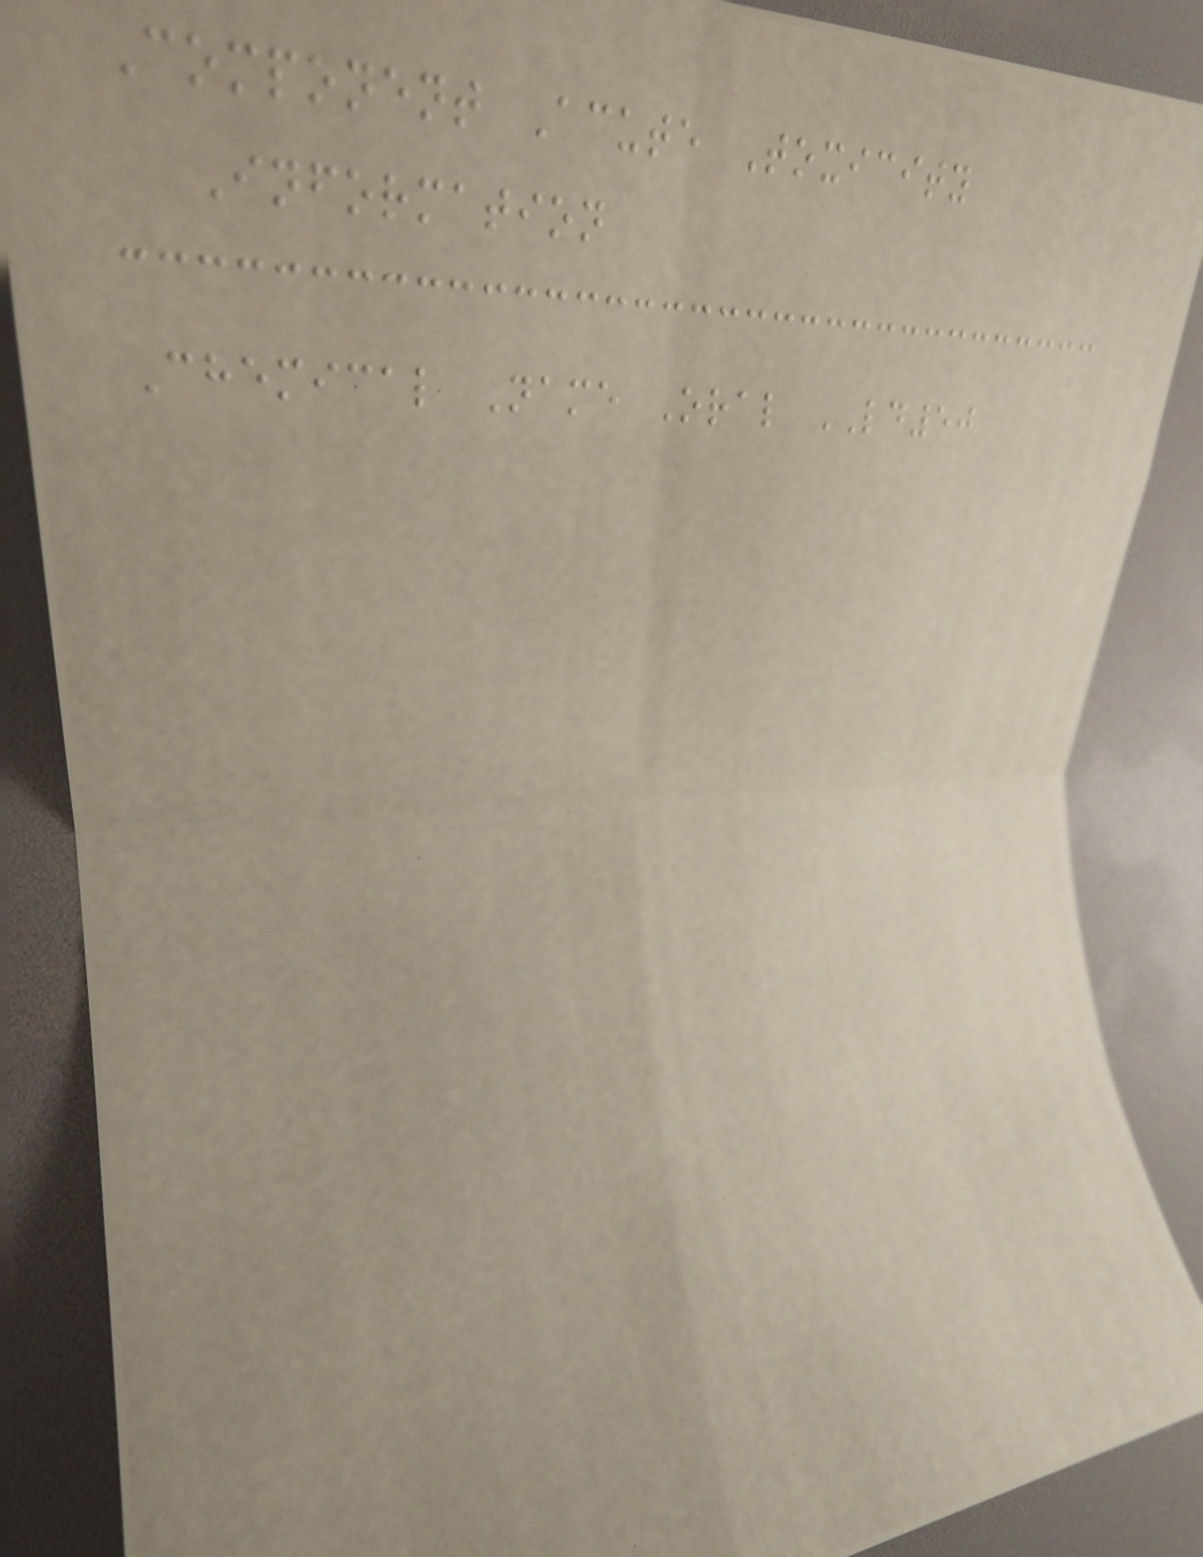Component Acute Toxicity
Information
Chemical Name Oral LD50
